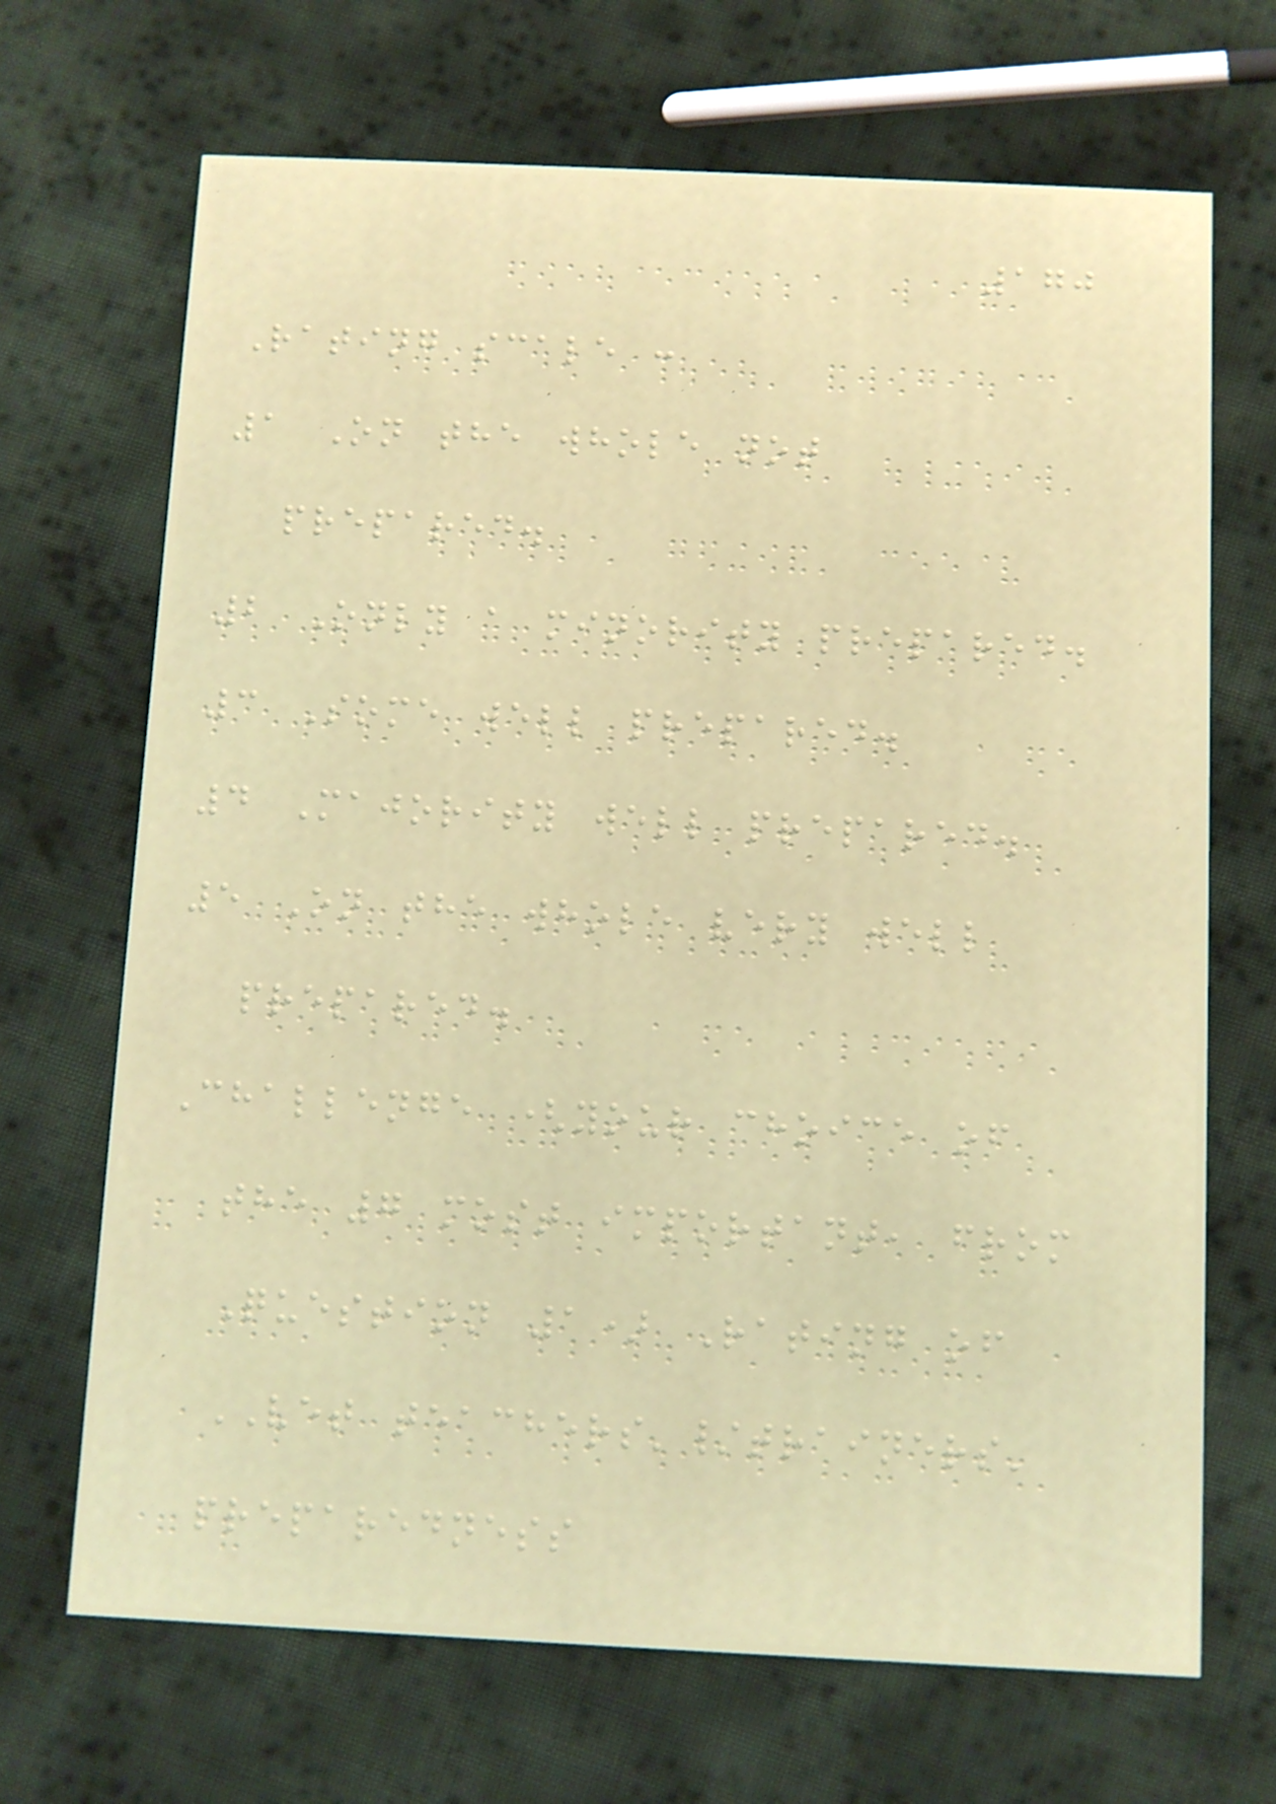170
Rating scale :
1 On the whole not
prepared.
2 Only a minority prepared.
3 Some well prepared.
4 Majority well prepared.
5 On the whole very well
prepared.
Challenge (your choice of
the 7 most important, from
Question 1) Rating of
VET teachers'/trainers'
preparedness
